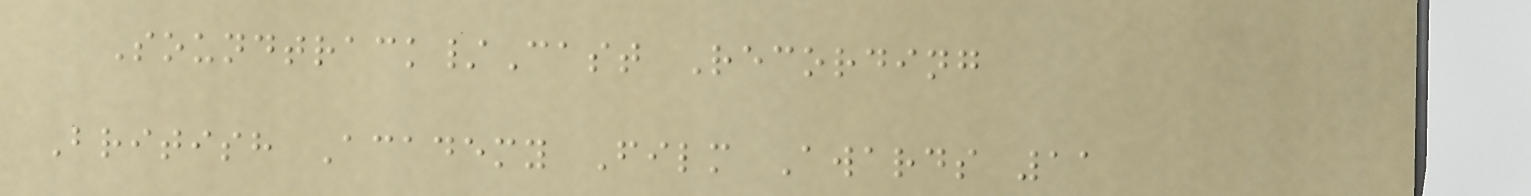Soundtrack/Cast Recording
British Academy Film Awards 11
